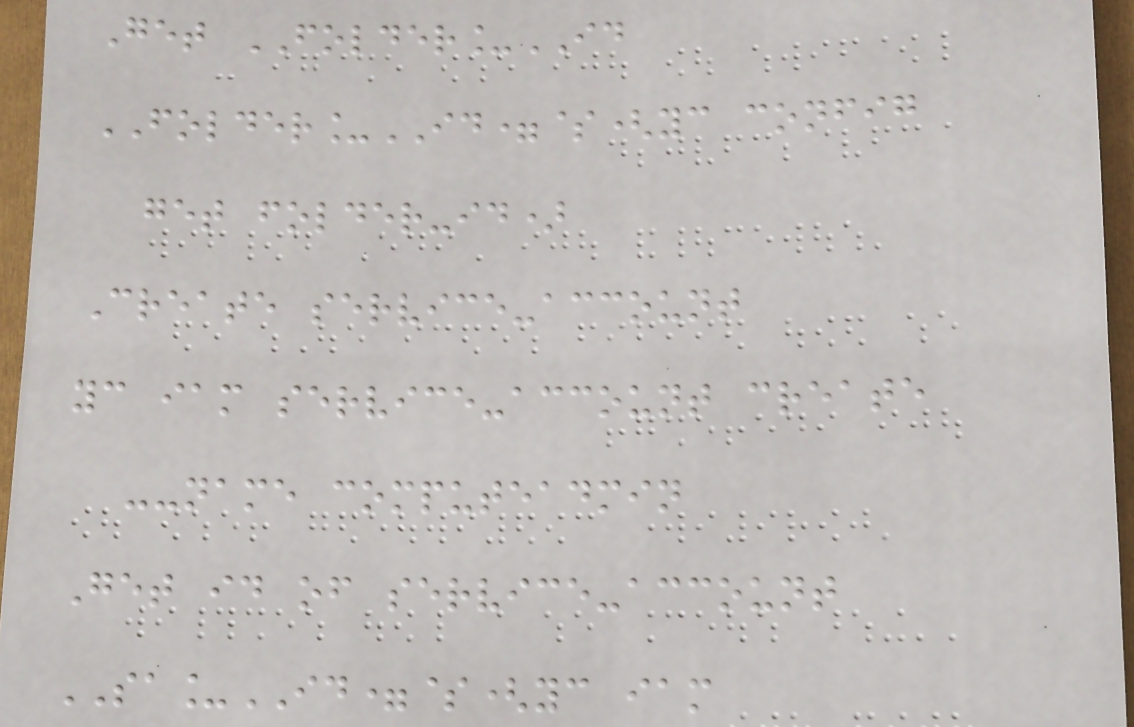Get FOLDER_ID
FOLDER_ID=$(yc config
get folder-id)
Create service-account
yc iam service-account create
--name computeadmin
Get id of service-account
SA_ID=$(yc iam
